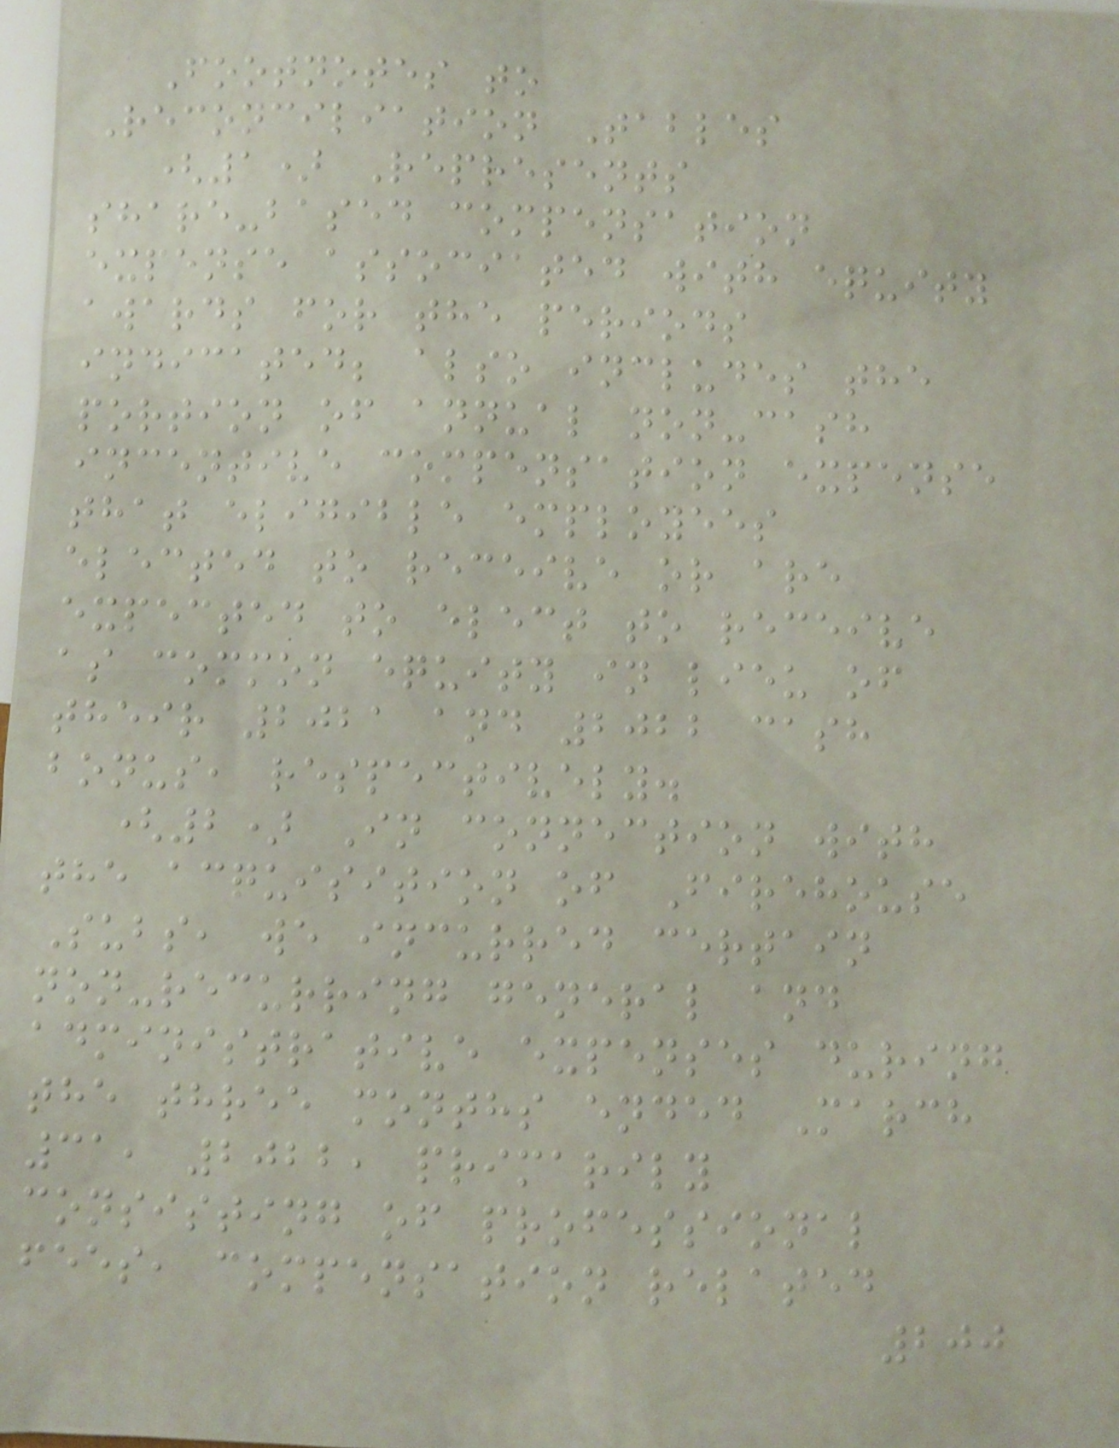Footnotes to
Reconciliation Tables
(1) Represents
share-based compensation
expense associated with equity
awards for the periods
indicated; also includes the
portion of annual non-cash
incentive compensation expense
that eligible employees
elected to receive or are
expected to elect to receive
as common equity in lieu of
their 2021 and 2022 cash
bonus, respectively.
(2) In connection with
the acquisition of Firehouse
Subs, we incurred certain
non-recurring general and
administrative expenses during
the three months ended March
31, 2022, primarily
consisting of professional
fees, compensation related
200
